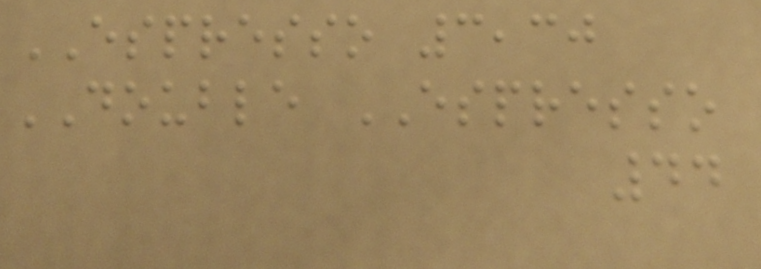ESPRESSO 3,30
DOUBLE ESPRESSO
44
